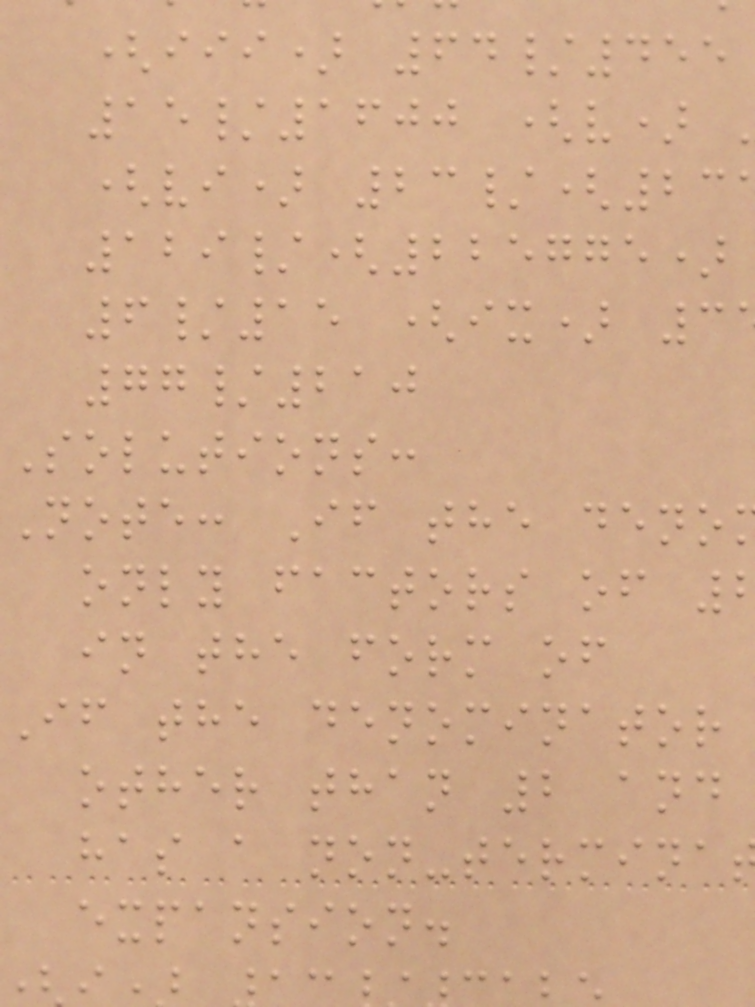(iii) 64/455
15/1600 (v)
(vi) 23/(23
129/(225775)
6/15 (ix) 3
77/210
Solutions:
Note: If the deno
only factors of
in the form of
If the denominator
other than 2 and
has a non-termina
expansion.
